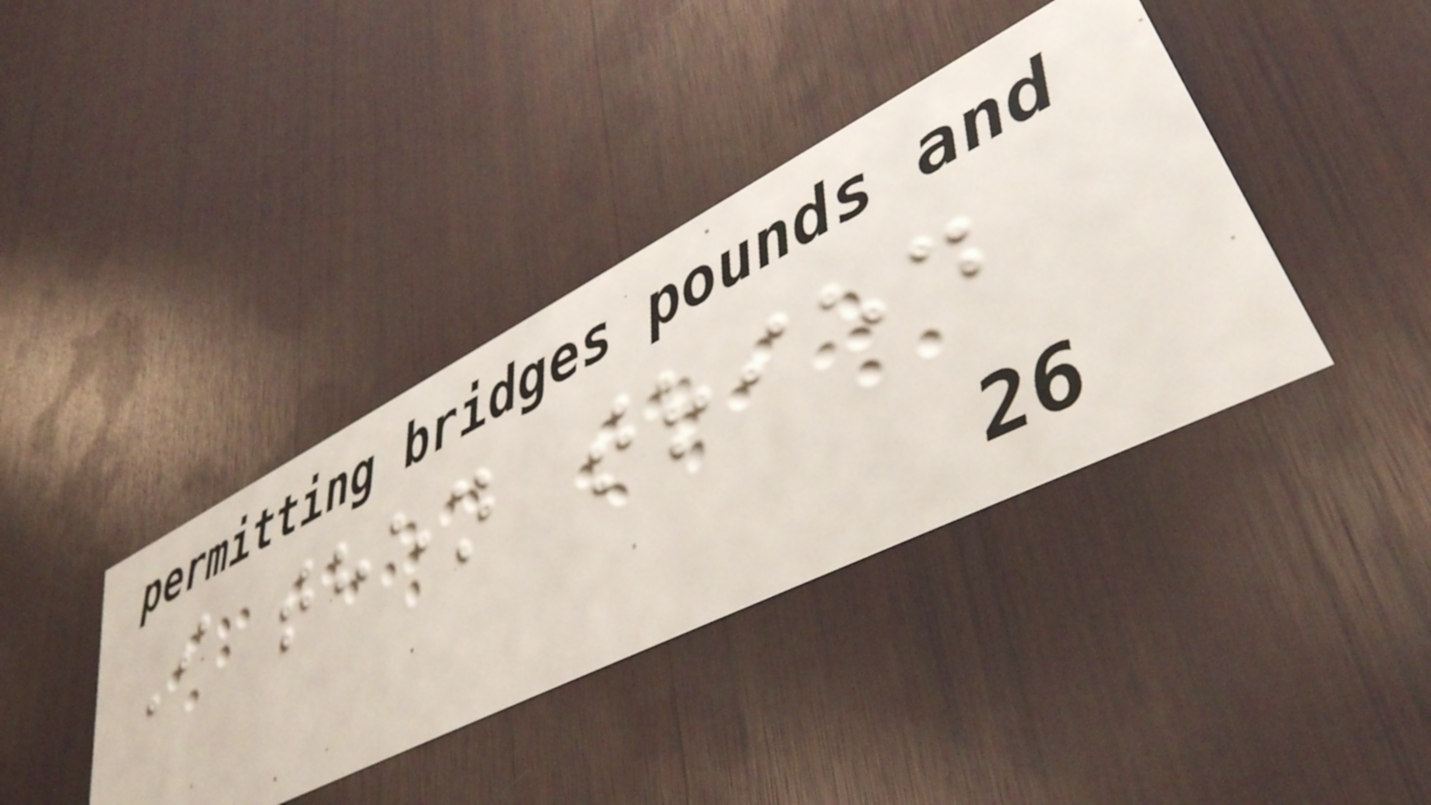I then tried
